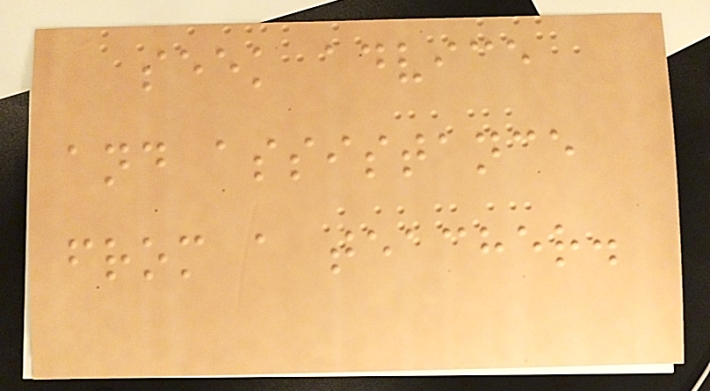seek advice
and assistance
from a teacher.
